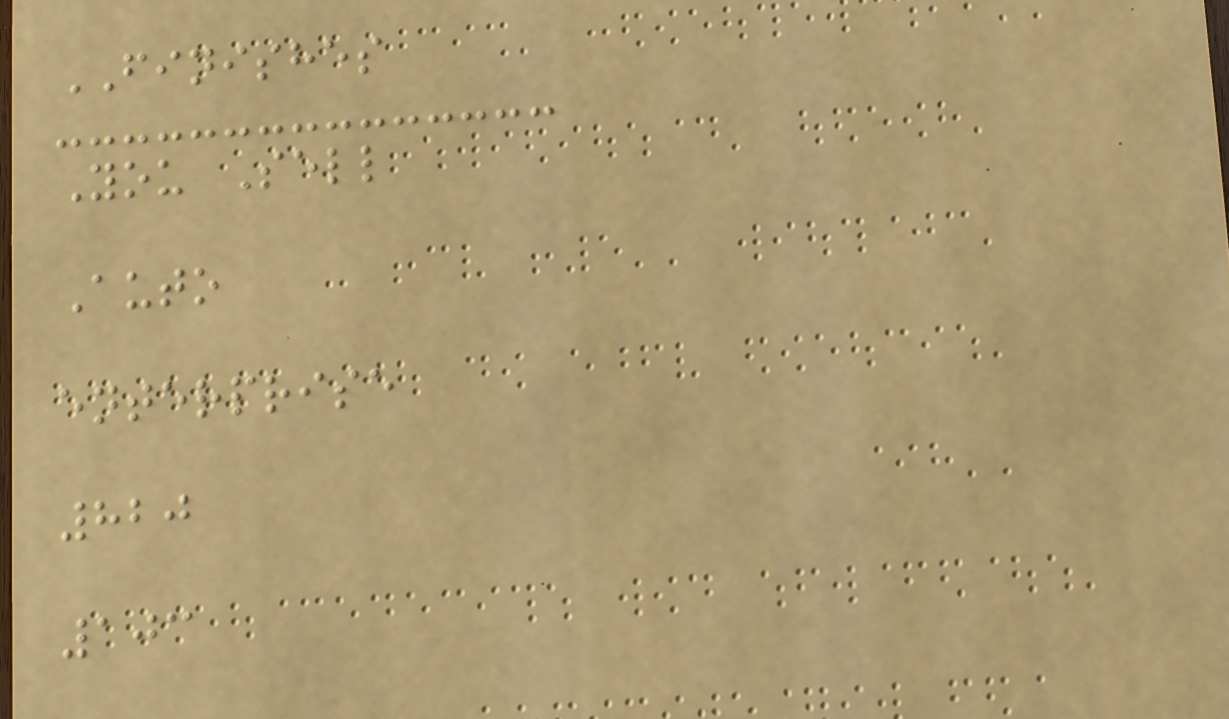FINISHES
You Sell
Auto
enterprise
820
103
